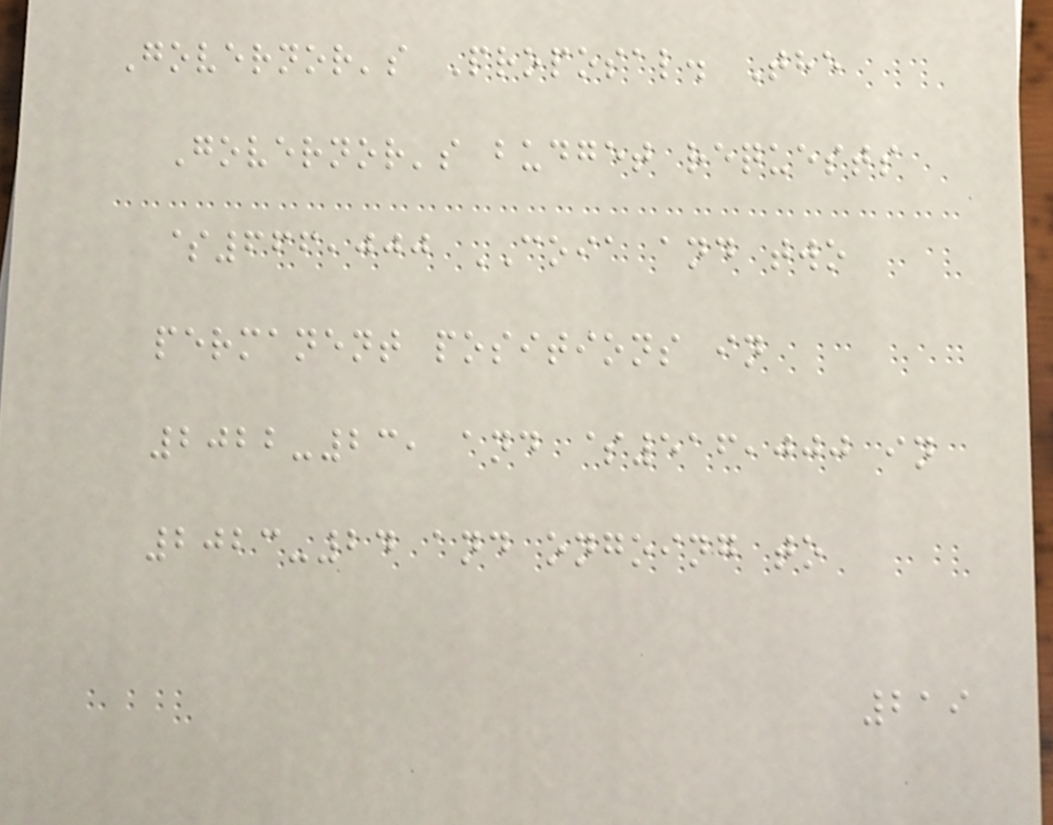Governor's Proposal. The
Governor's budget requests
$666,000 COIA and two
permanent positions in
2022-23, and $516,000 in
2023-24 and ongoing to
219
